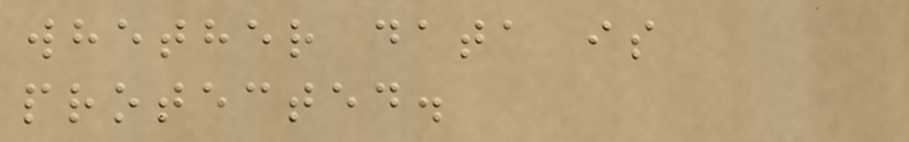whether data is
protected.
